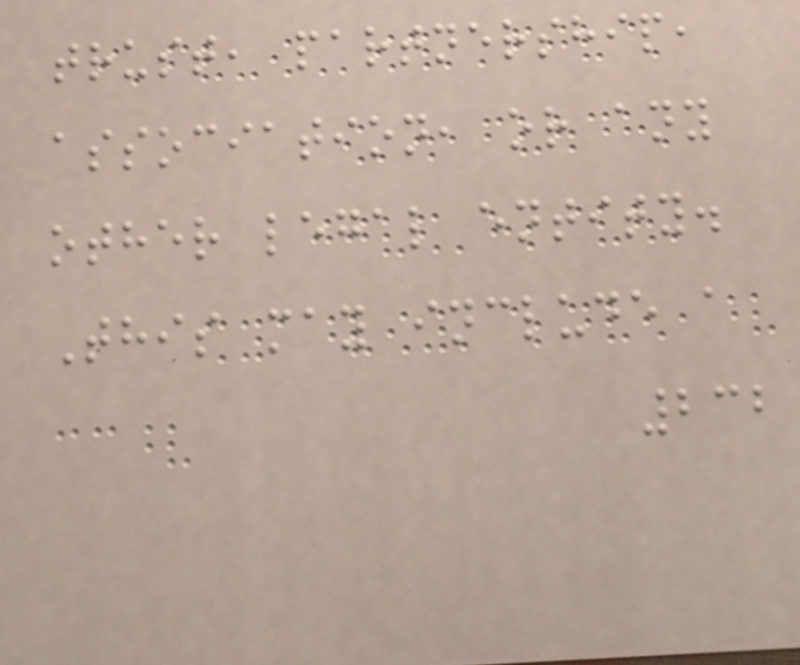trust, partnership,
association, or any
other legal entity.
This may include a
232
